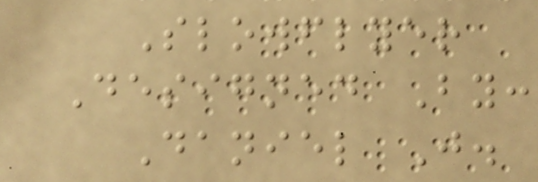Slowflyer
Designed By:
Daniel J.
